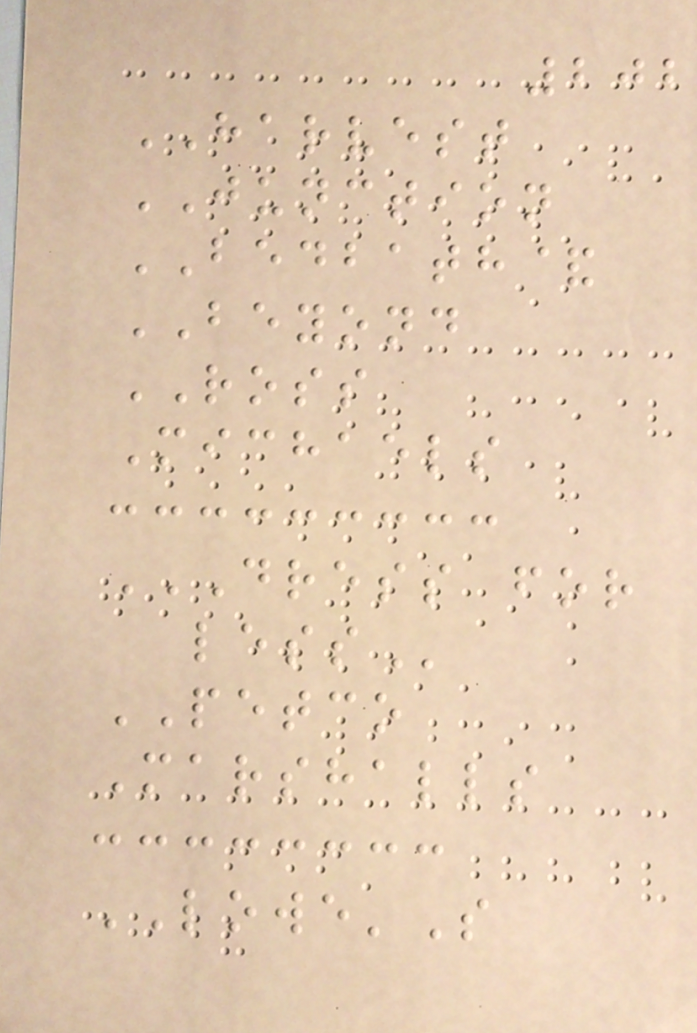202
HARVEST
JUNCTION
BEDBATH&
BEYOND
ROSS
Michaels
DRESS FOR
LESS
PETCO
Marshalls
LOWE'S
